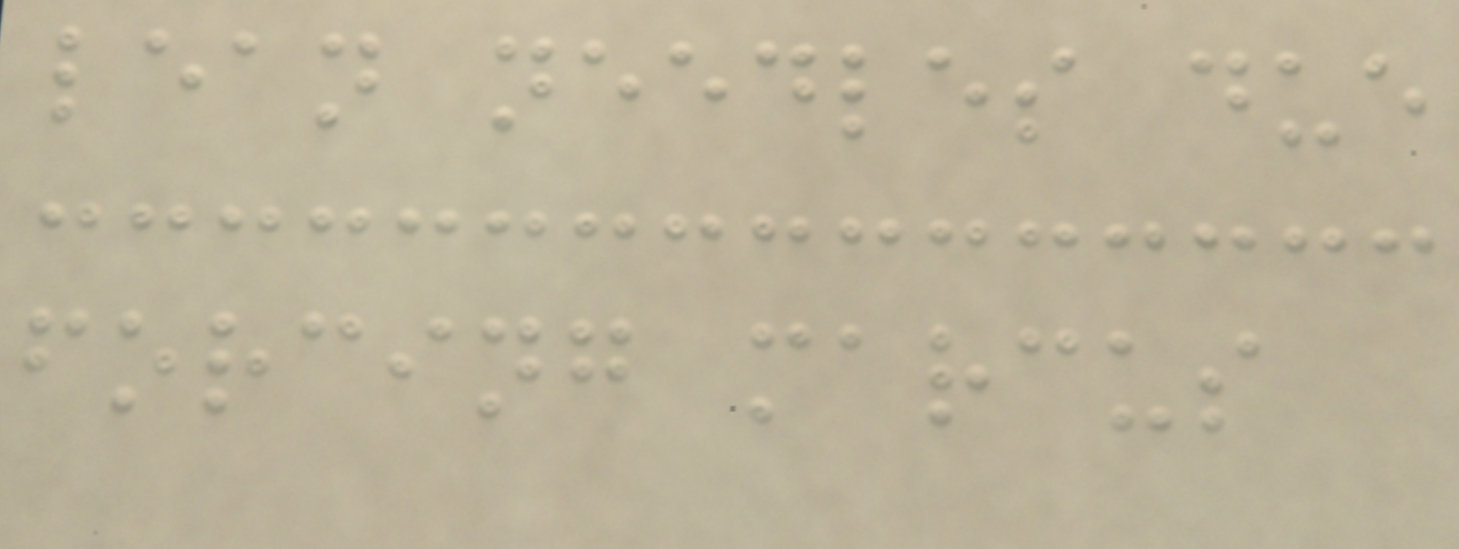lean needles due
forcing marcus
